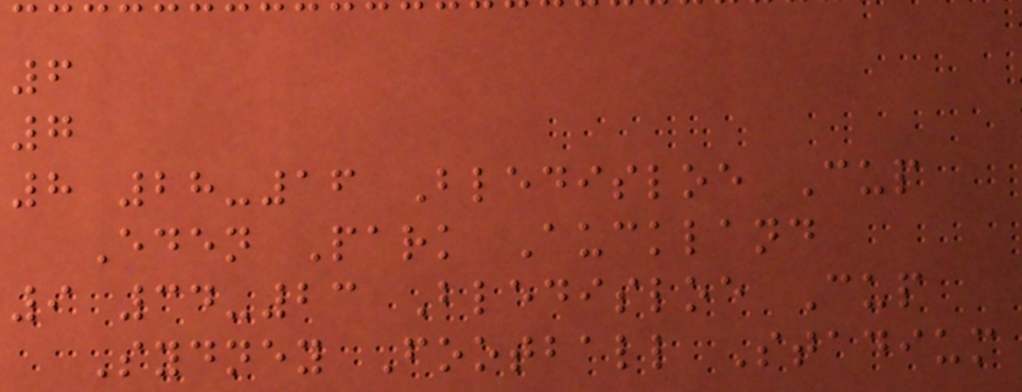6
7
8 28-16 Bledisloe Cup
Eden Park Auckland
9 34-23 Bledisloe Cup
Sydney Football Stadium
